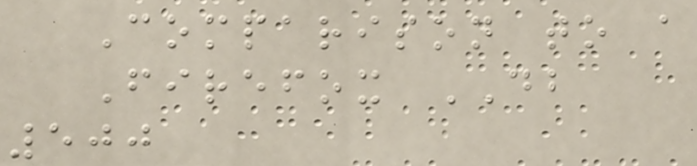Comparison to a
Firefox DB
500
